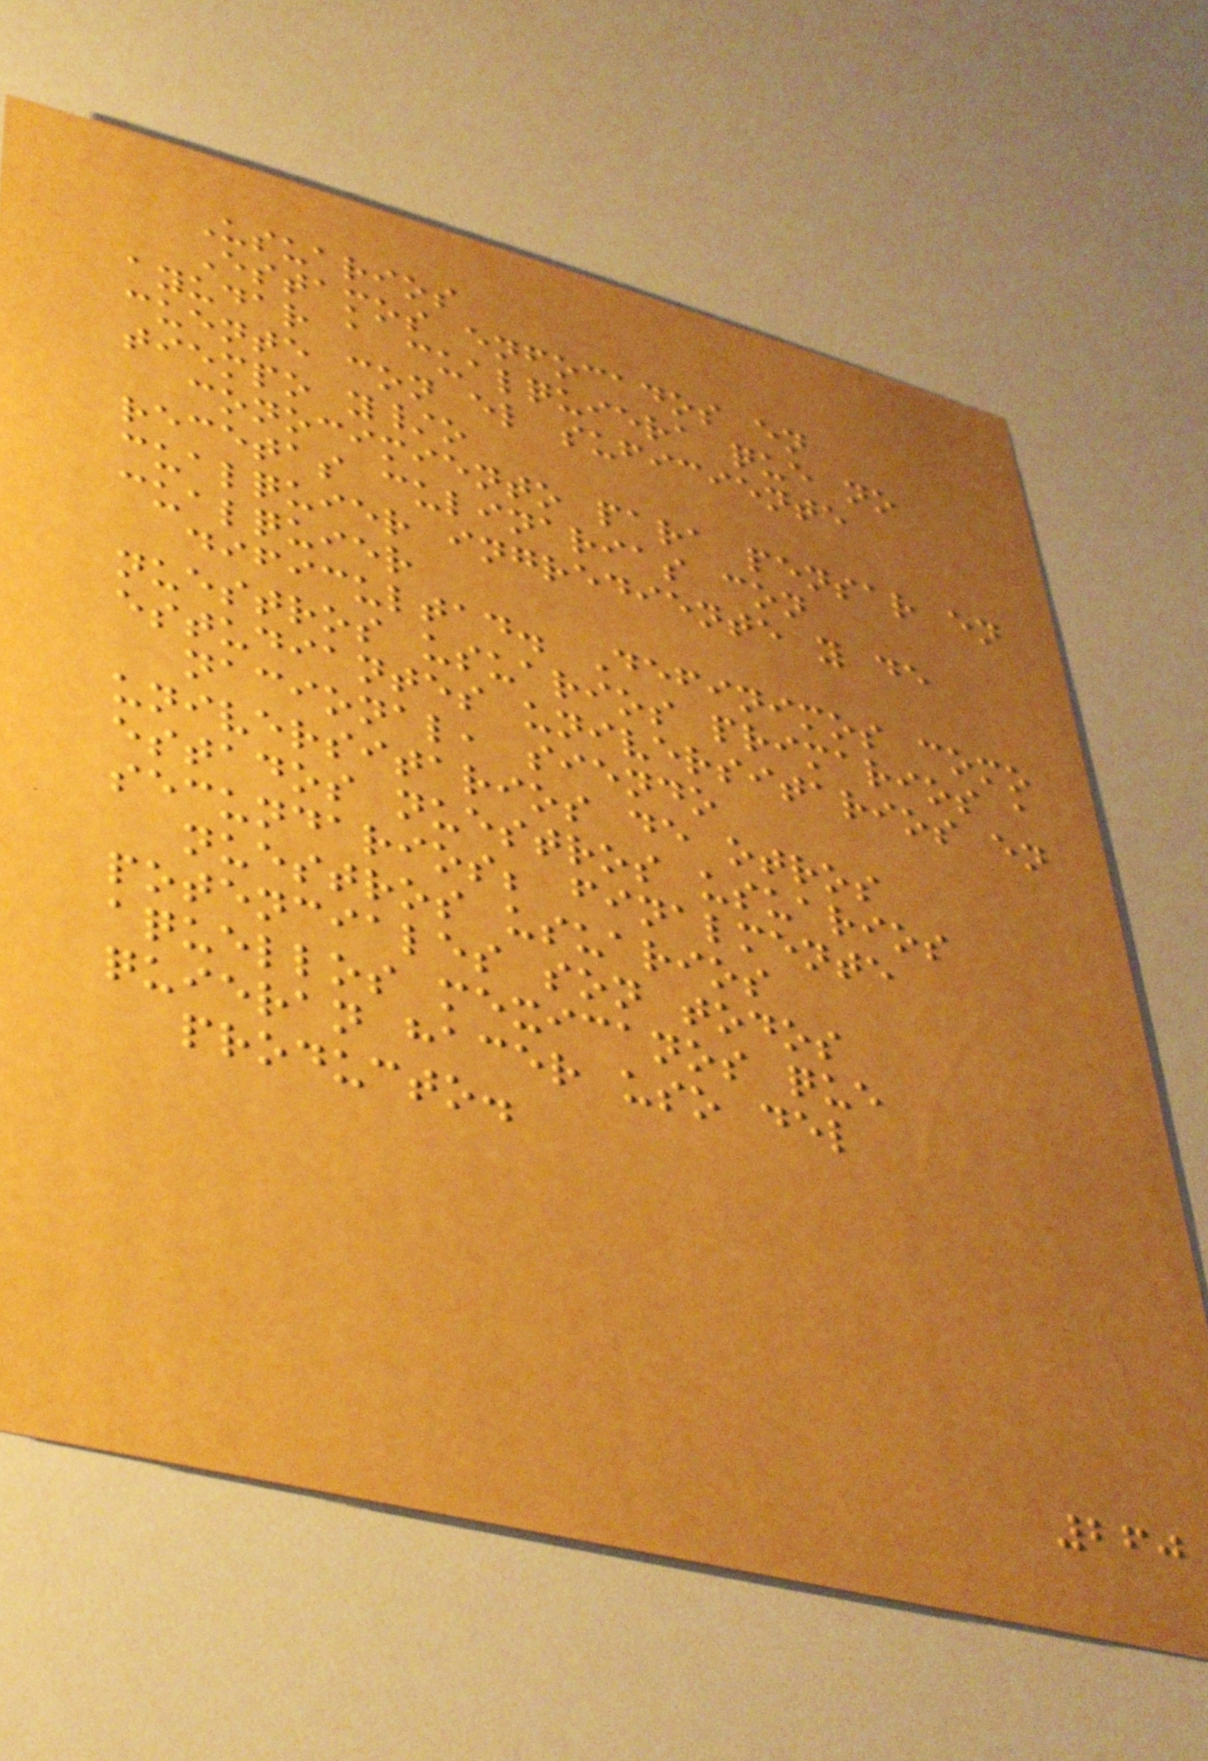Usuarios
Estamos enfocados en
ayudar a cualquiera que no
cuente con el suficiente
tiempo y/o
conocimiento para pensar en
recetas culinarias con
cualquier ingrediente y de
cualquier
dificultad. Definimos como
nuestros usuarios primarios a
estudiantes universitarios en
nacional, siendo
universitarios de otros
estados nuestros usuarios
secundarios; finalmente
nuestros usuarios
potenciales son todos
aquellos mexicanos que
quieran hacer uso del
producto.
260
